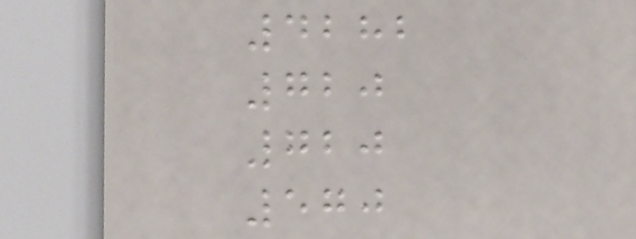4282
720
720
570
